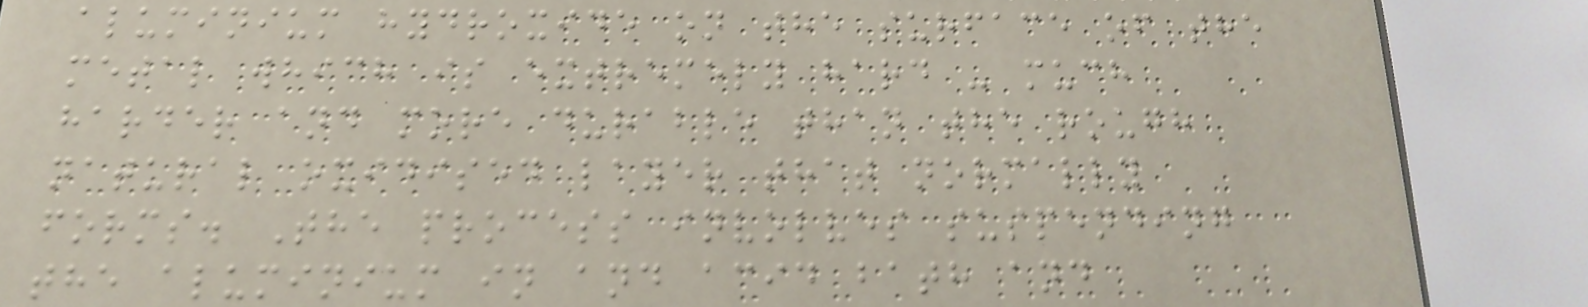aluminium hydroxide on the surface of the
metal which is extremely hard - much
harder and more durable than the rough
natural oxidised layer that normally
forms. The process involves suspending
the aluminium in and acid bath and
